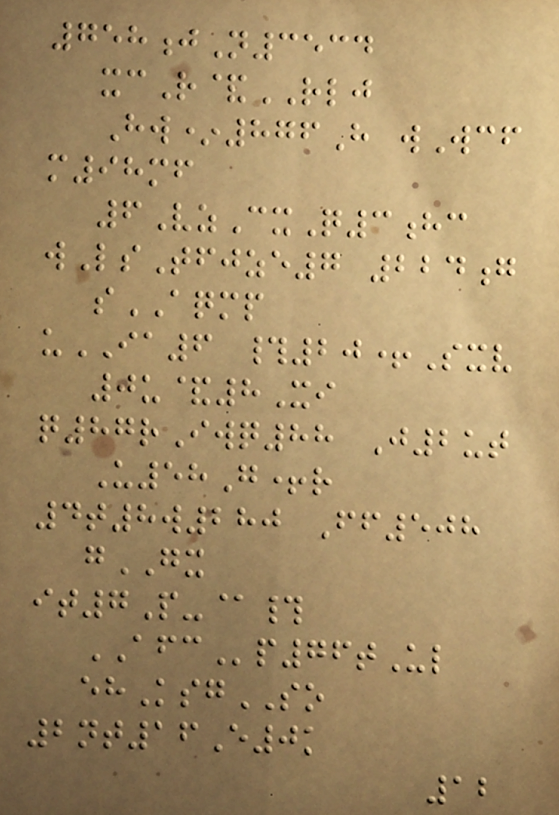758jN3534
xcR&RLJ
Hw*876H wWcf
m98mf
6VzCxQ3hc
wLsTfjze7 224g
sAQMP
uIA6 #20+Sxv
0u&8Xi
q87rIwq88 J2ut
U58G+r
4t8w280 Ff508
gGX
it7P-@#
AFCp76tUl
ehKsgSO
2nt16E0k
12
